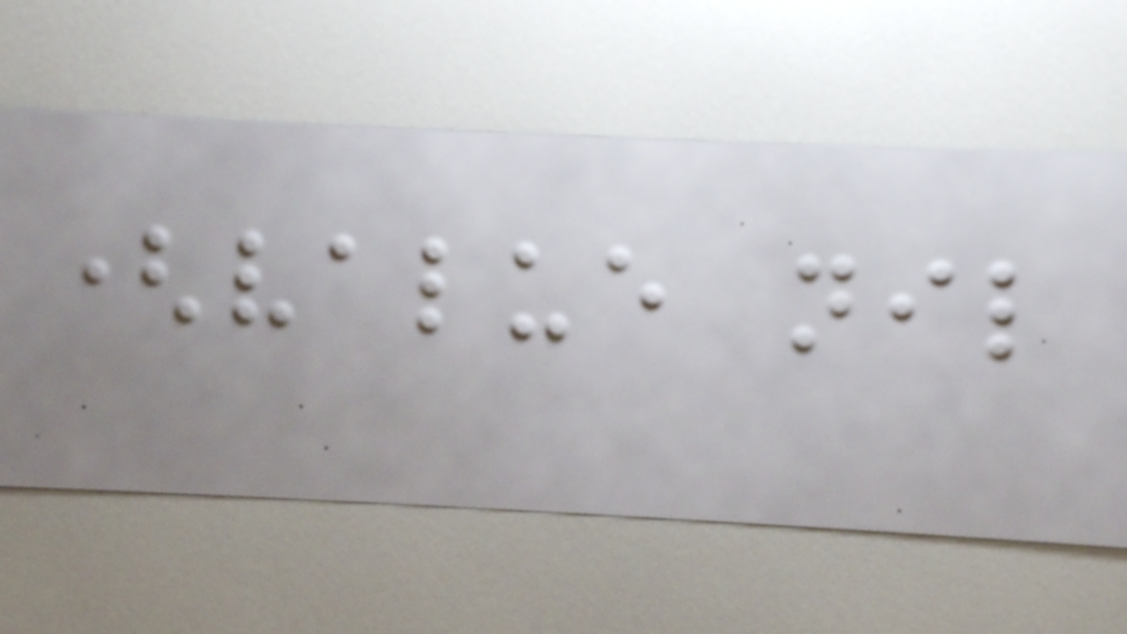(value nil
